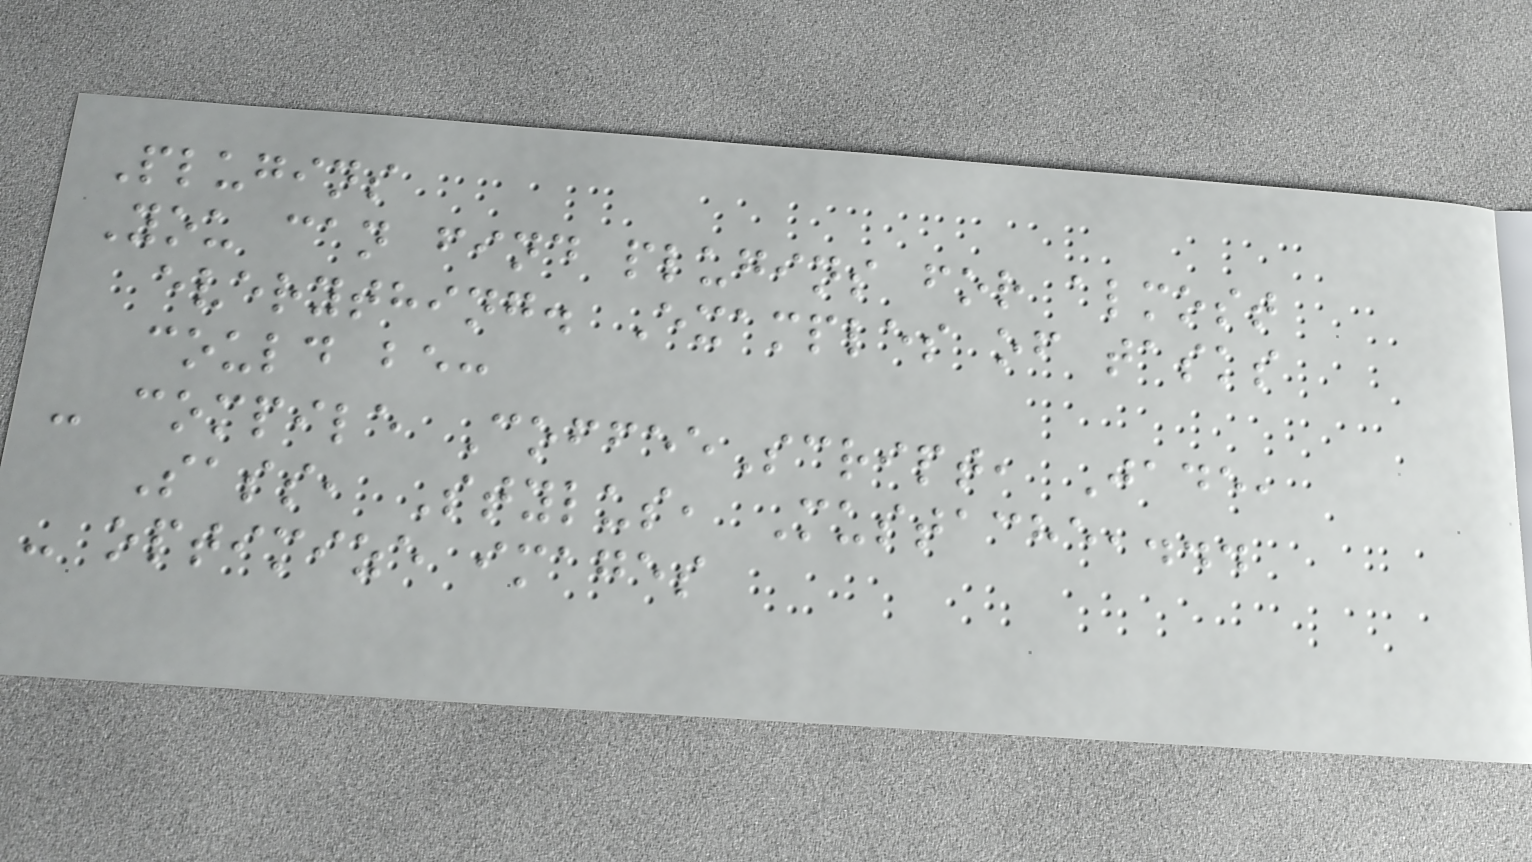Plugins
You can find plugins for almost
everything. Examples of tasks
could be:
- compile CoffeeScript, Jade,
Sass, Stylus, Mustache,...
- optimize images
